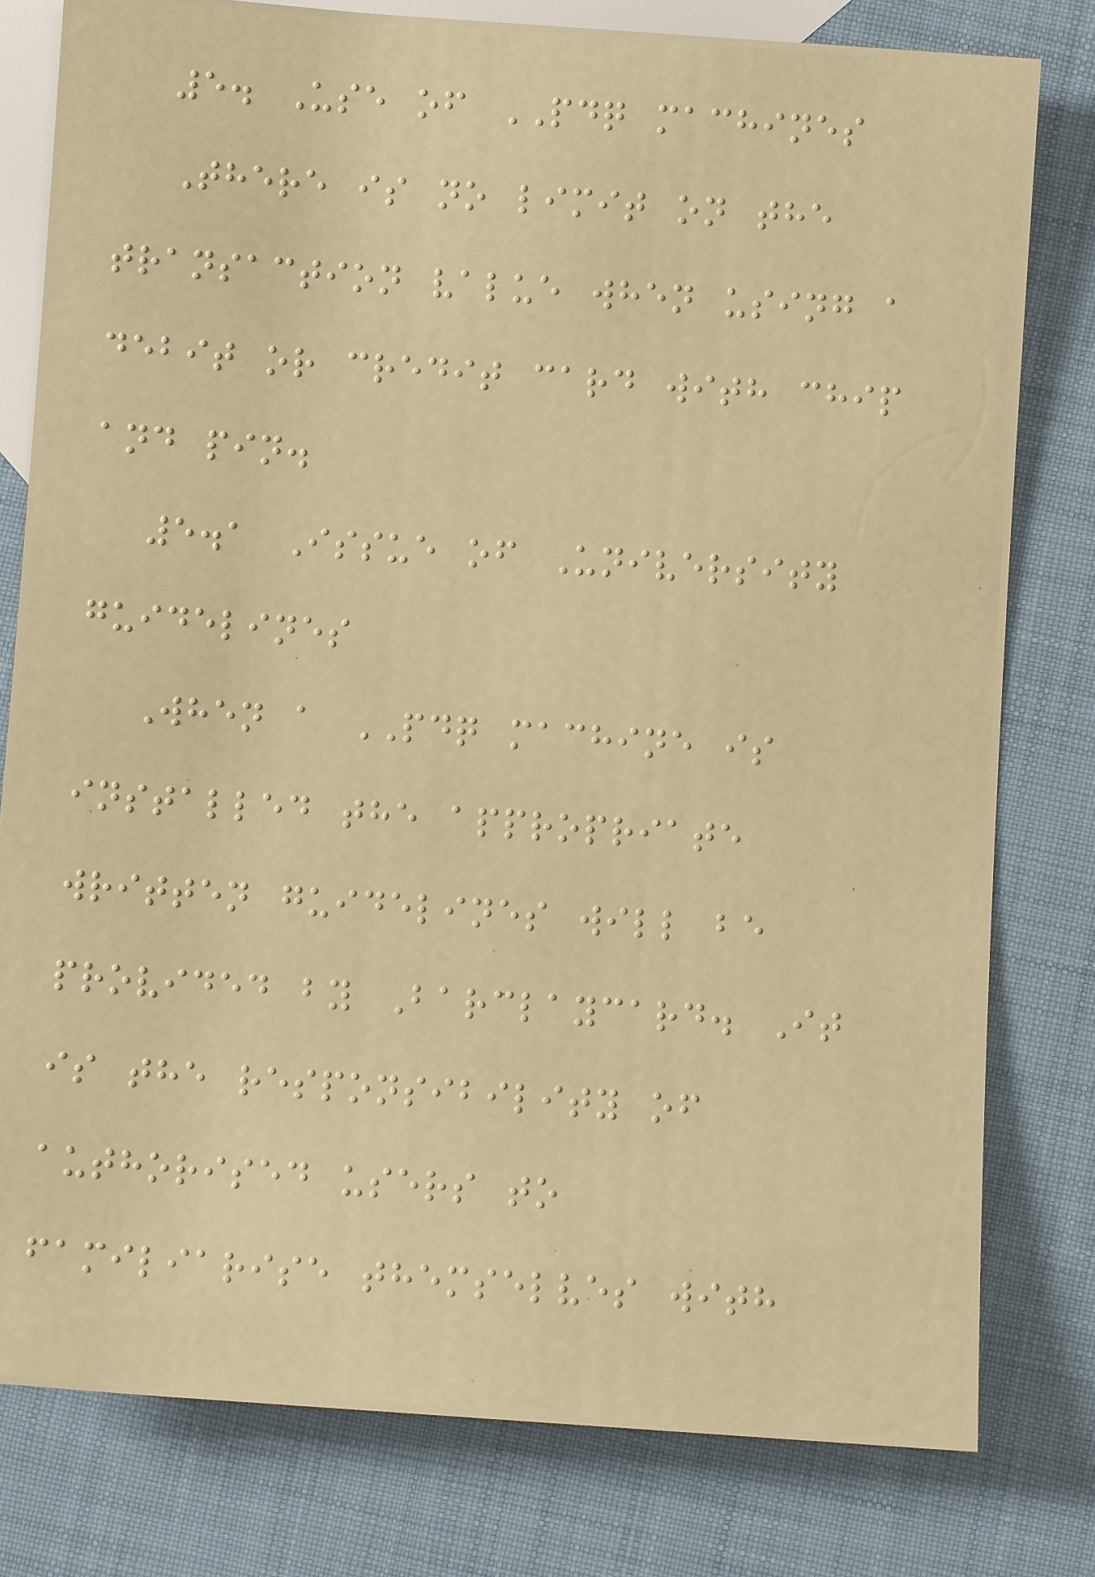5. Use of PDQ machines
There is no limit on the
transaction value when using a
debit or credit card with chip
and pin.
5.1 Issue of University
guidelines
When a PDQ machine is
installed the appropriate
written guidelines will be
provided by Barclaycard. It
is the responsibility of
authorised users to
familiarise themselves with
